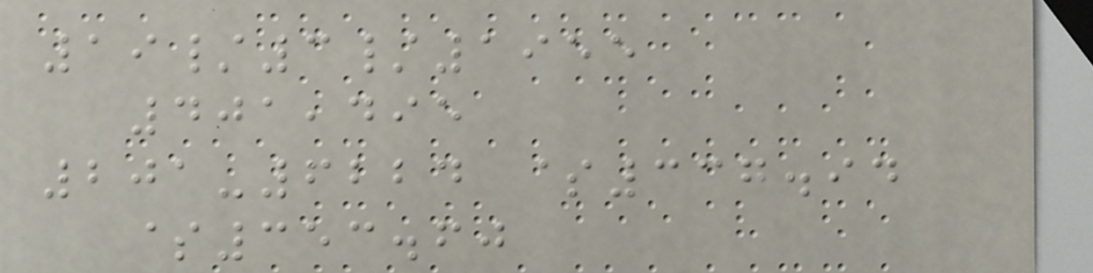19/3/1955
401,495
201-6224 $337.94
$353.60
